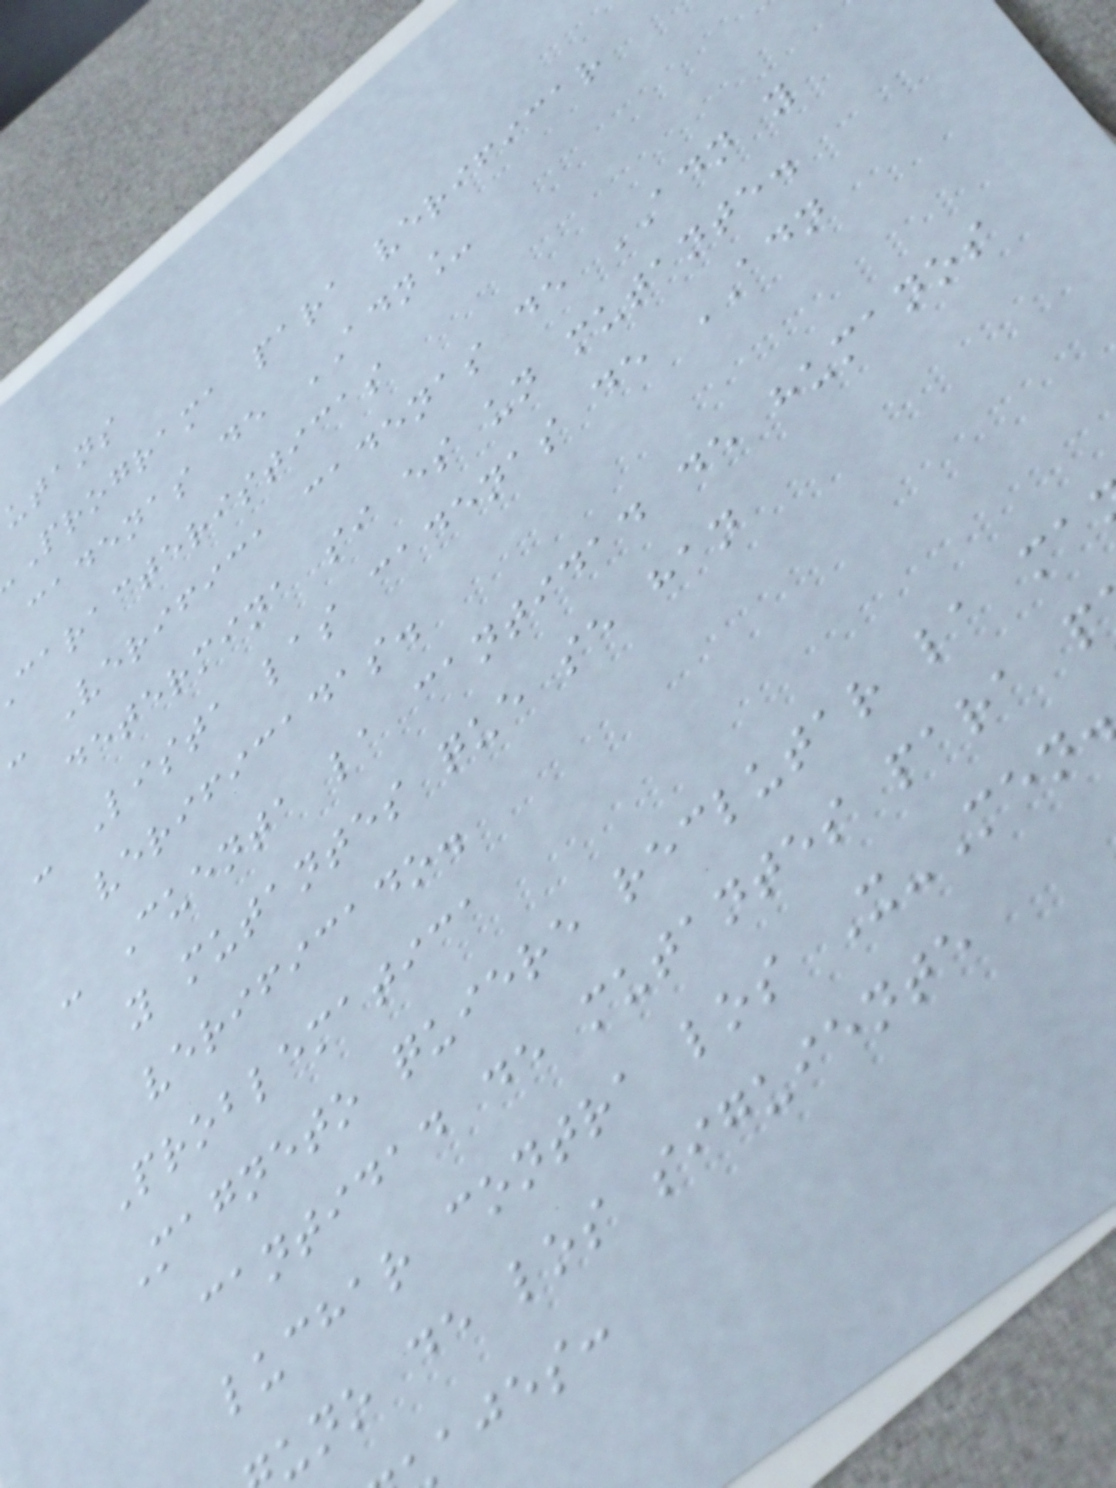utans
Programa para verificar
cadenas de ADN_
caracteristicas
- Verifica cadenas de ADN y
determina si es un mutante.
- Lista las cadenas de ADN
verificadas.
- Cuenta la cantidad de humanos
y mutantes que se han
verificado.
Problematica
Magneto quiere reclutar la ma
cantidad de mutantes para p
luchar contra los X-Men
uno de los siguiente
ajes:
